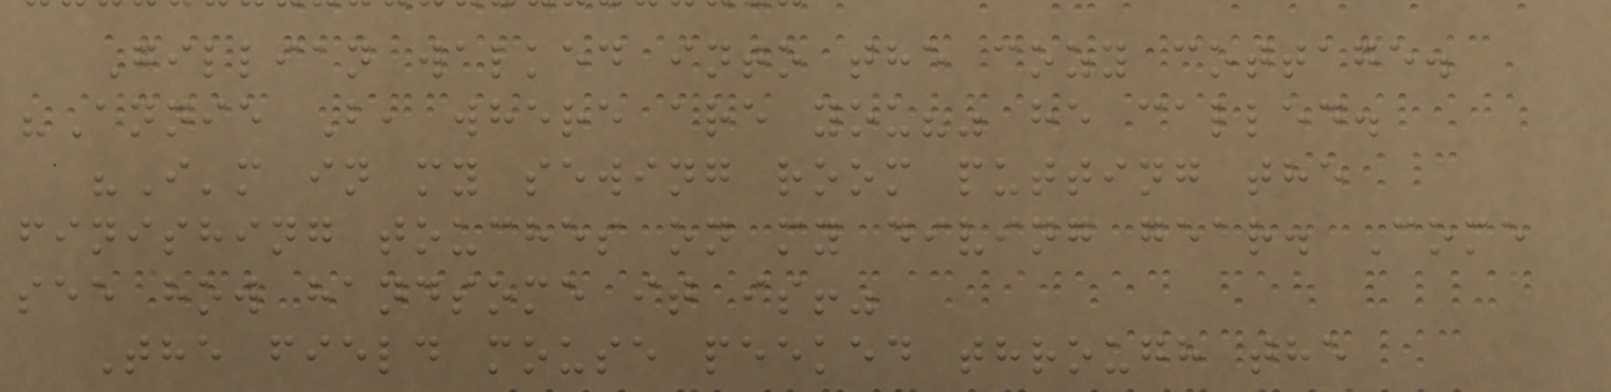Gillian walked into the cozy cottage.
"Annie B, where are you?" he called.
"I'm in my sewing room putting the
finishing touches on my diving gear. Come
see how handsome it is!"
The field mouse peeked through the
